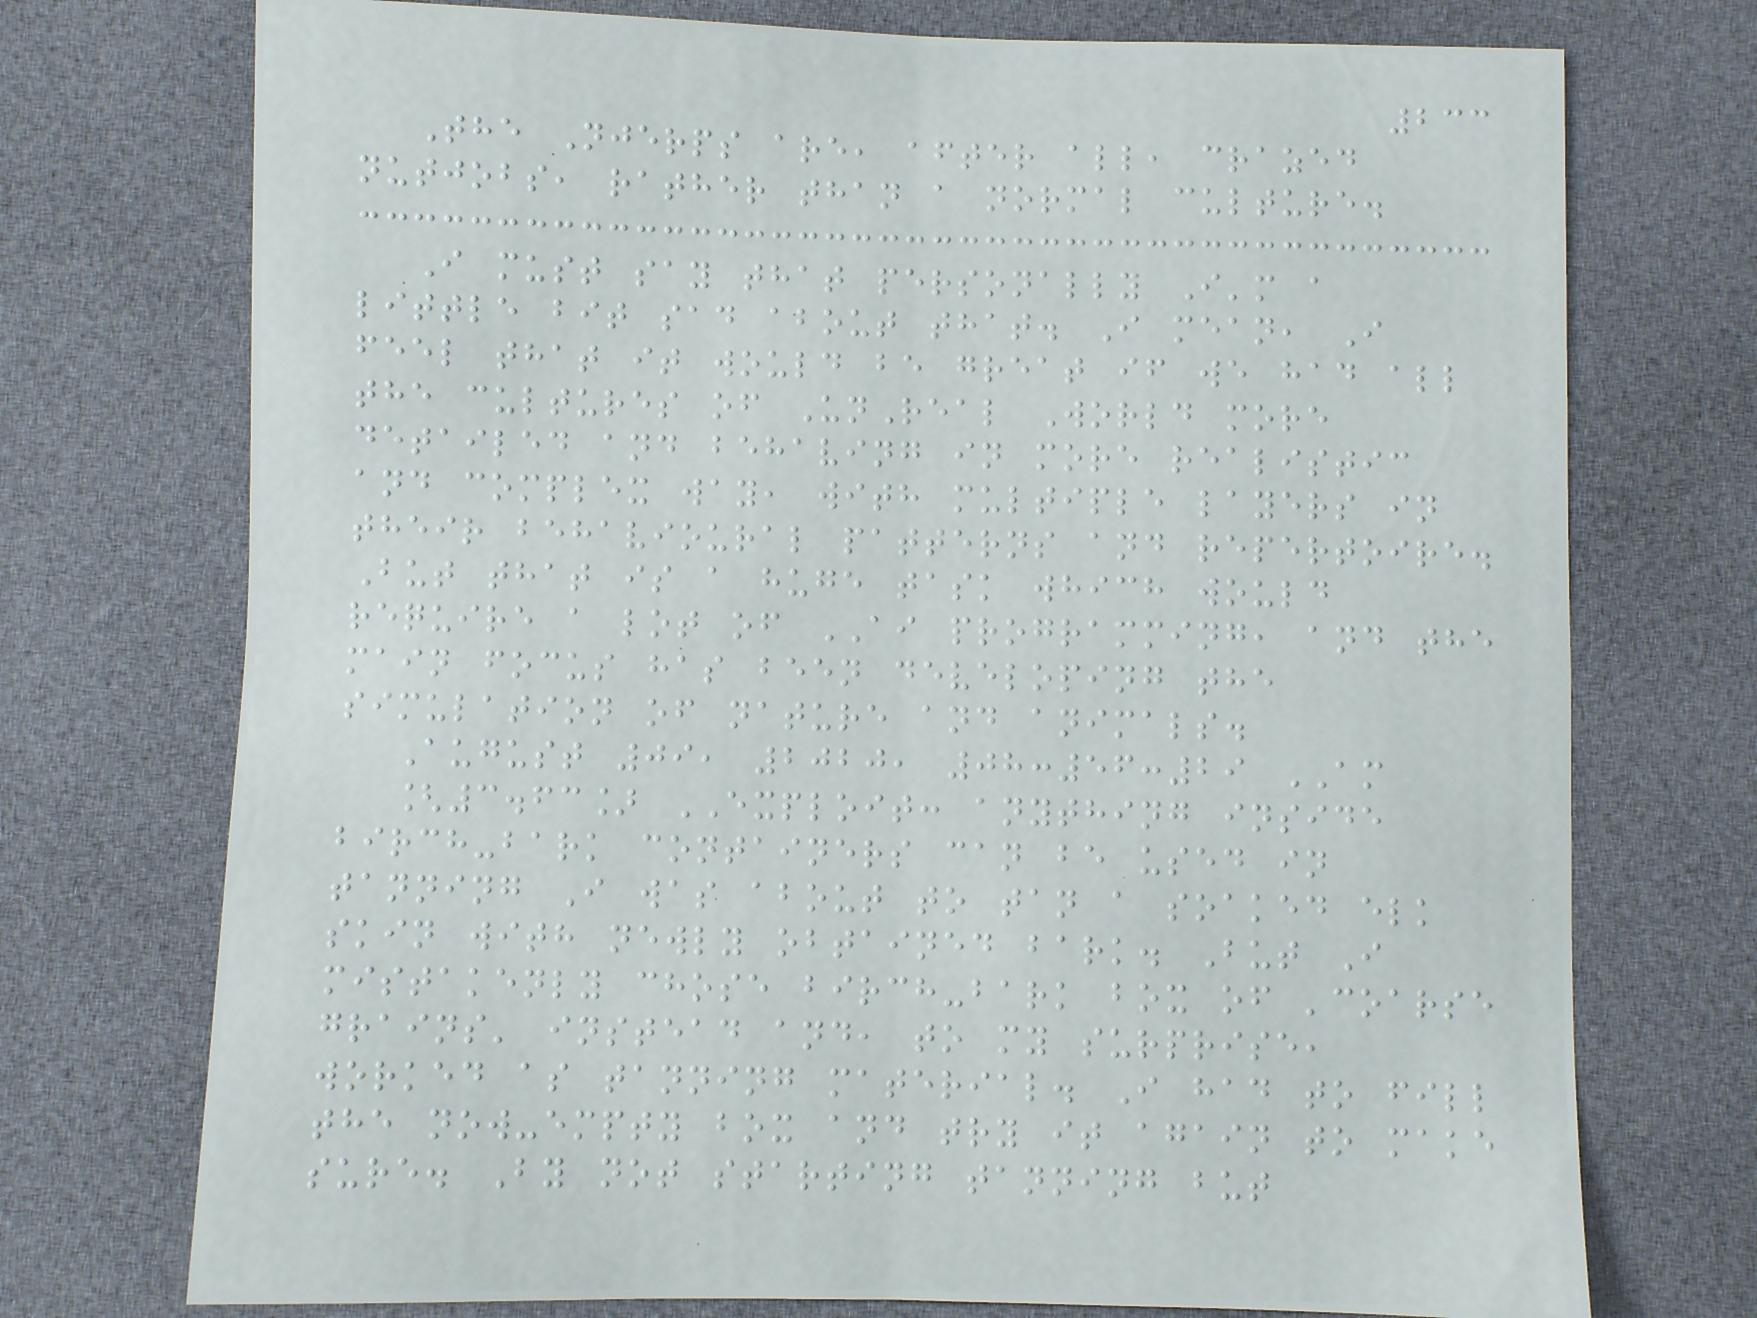233
The Njerps are, after all, crazed
nutjobs, rather than a normal culture.
I must say that personally I'm a
little bit sad about that. I mean, I
feel that it would be great if we had all
the cultures of UnReal World more
detailed and behaving in more realistic
and complex way, with multiple layers in
their behavioural patterns and repertoire.
But that is a huge task which would
require a lot of AI programming, and the
main focus has been developing the
simulation of nature and animals.
August 09, 2020, 08:56:29 AM
[3.63] EXPLOIT: anything inside
birch-bark containers can be used in
tanning I was about to tan a soaked elk
skin with newly obtained bark. But I
mistakenly chose birch-bark box of 'coarse
grains' instead and, to my surprise,
worked as tanning material. I had to fill
the now-empty box and try it again to make
sure. By not starting tanning but
